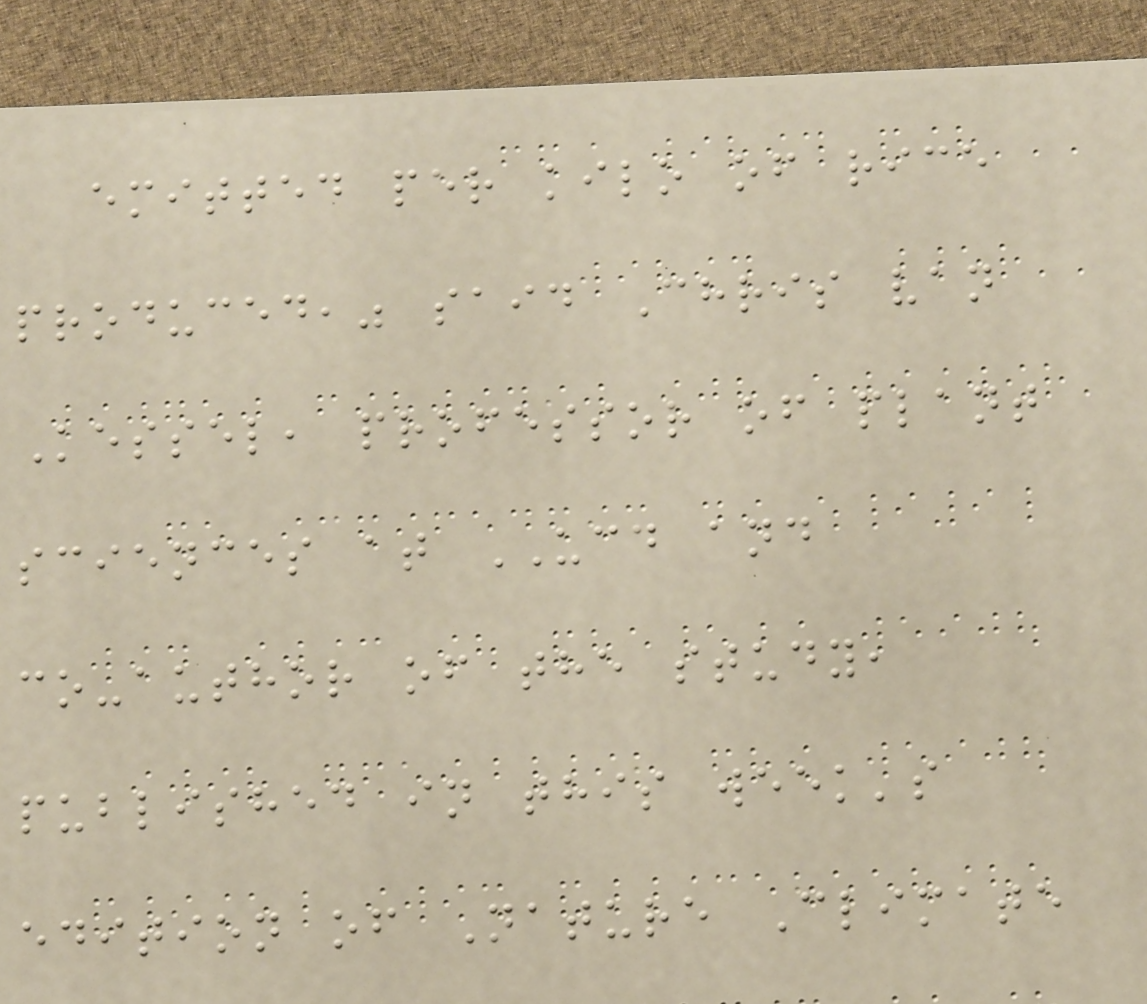emitted per kilo of rice
produced," said Chris van
Kessel, professor of plant
sciences at UCD and
co-author of the study,
published in this week's
edition of Nature Climate
